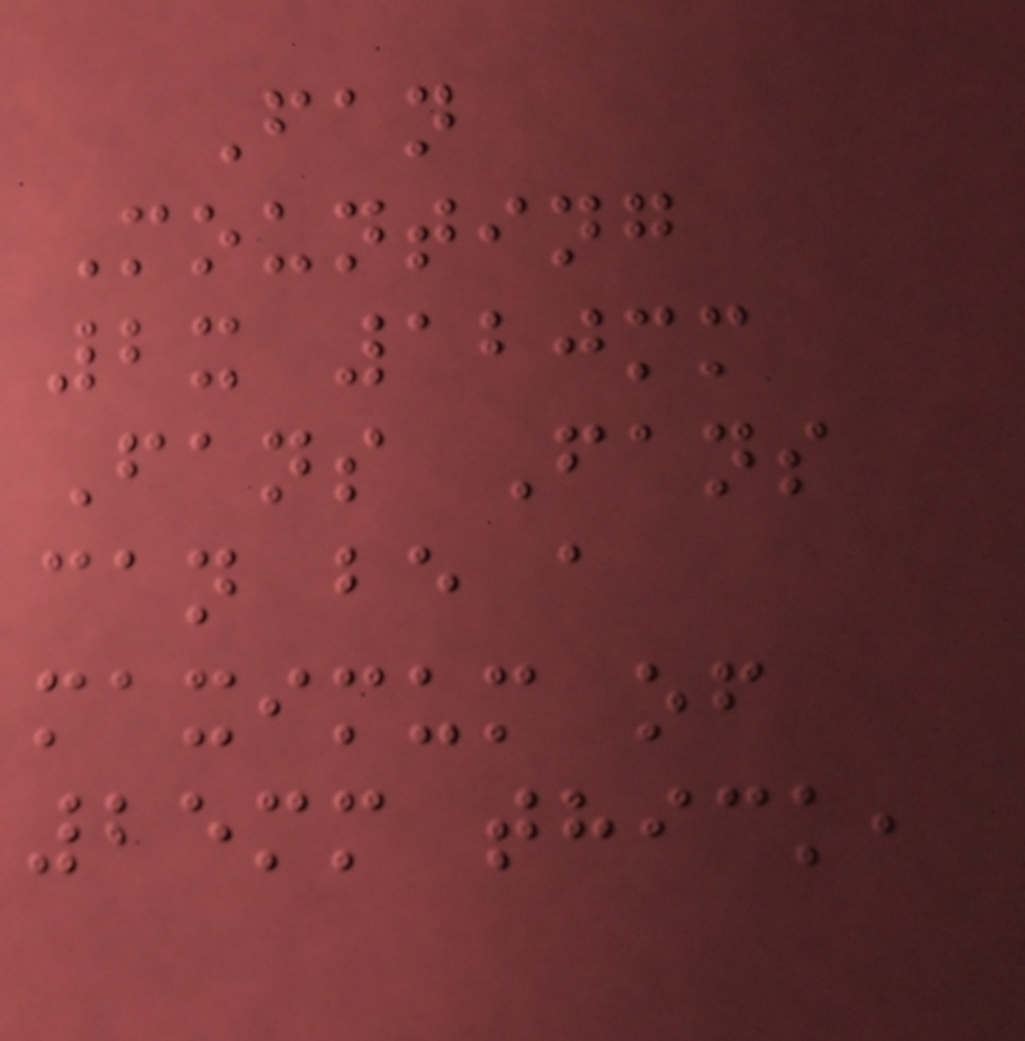Fan
Mounting
2x 120mm
Fans Fans
can be a
maximum of
25mm thick,
